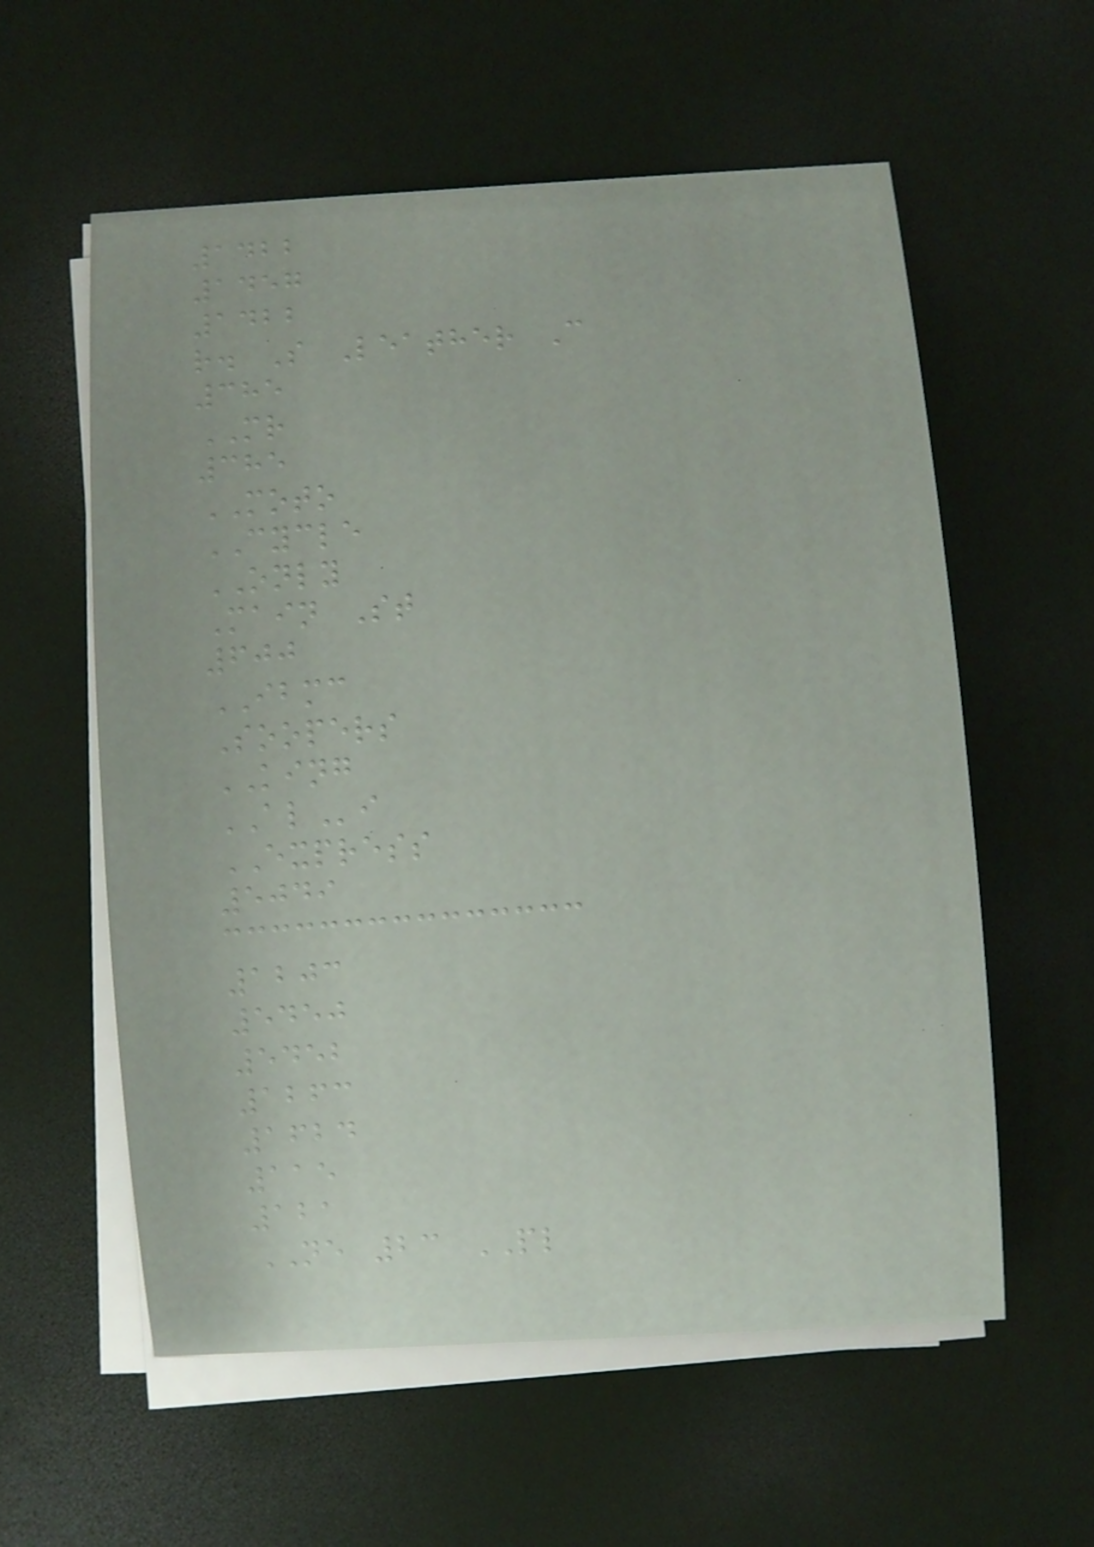1422
1457
1422
r. S Leather C
385
MR
385
MOTO
CYCLE
ONLY
Main St
600
IBMC
Soopers
KING
ALi
EXPRESS
5049
1203
5450
5452
1263
1624
115
121
NE 23 PL
